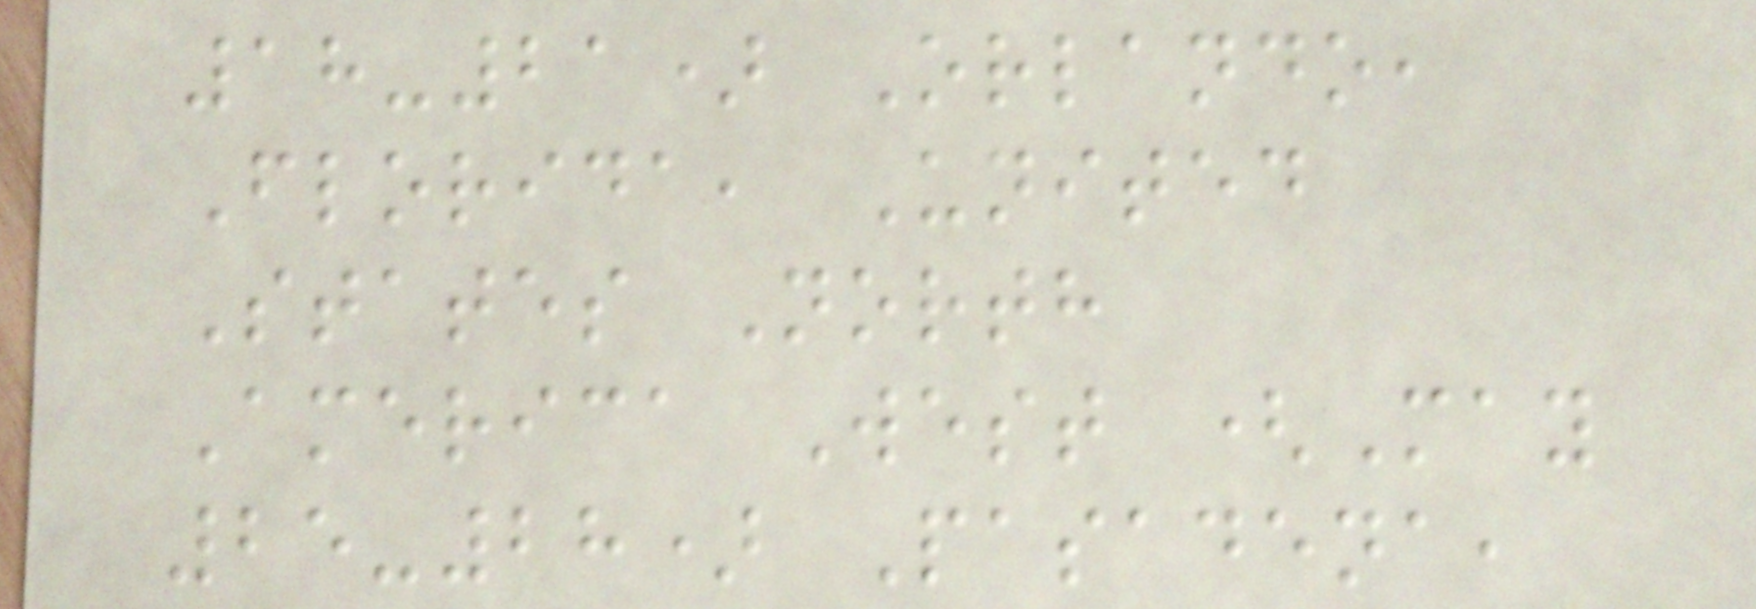18-21) Orlando,
Florida, United
States North
America West (May
25-28) Pasadena,
